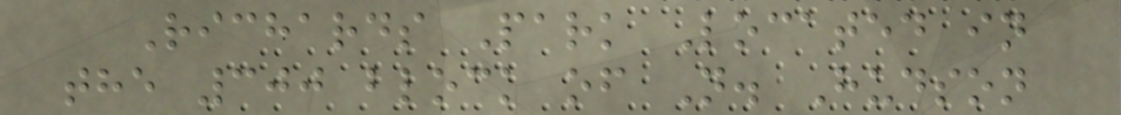Richards Park Located in
the 300 block of N. Hudson
